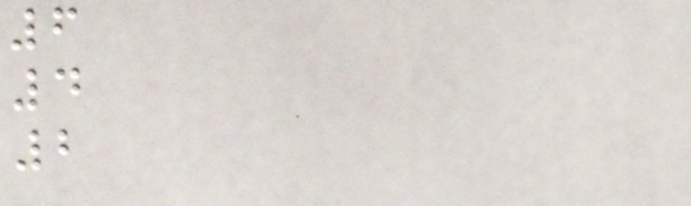6
4
2
